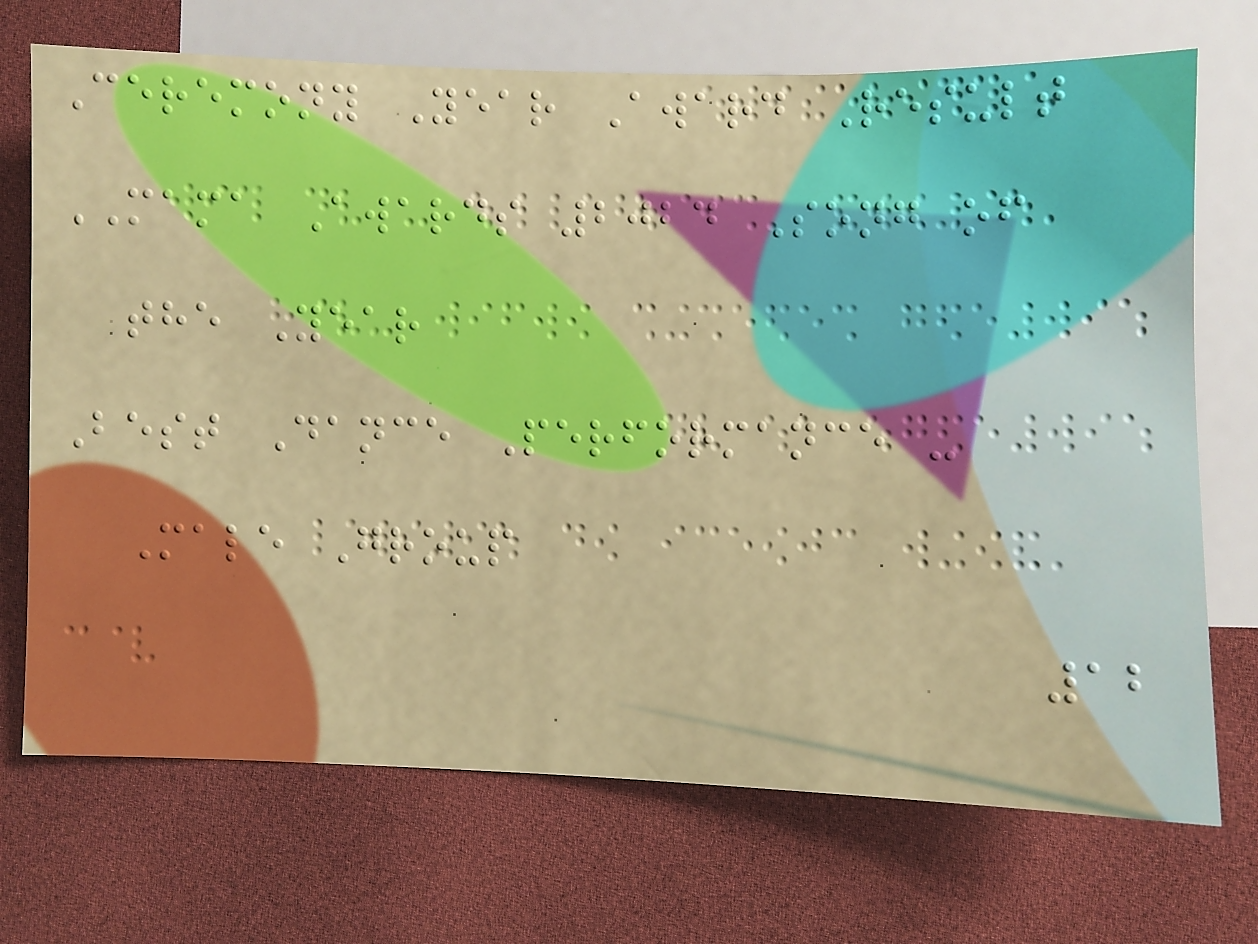Ceremony Year Award Result
MAMA Awards 2024 Song of
the Year
Best Dance Performance -
Male Group
12
